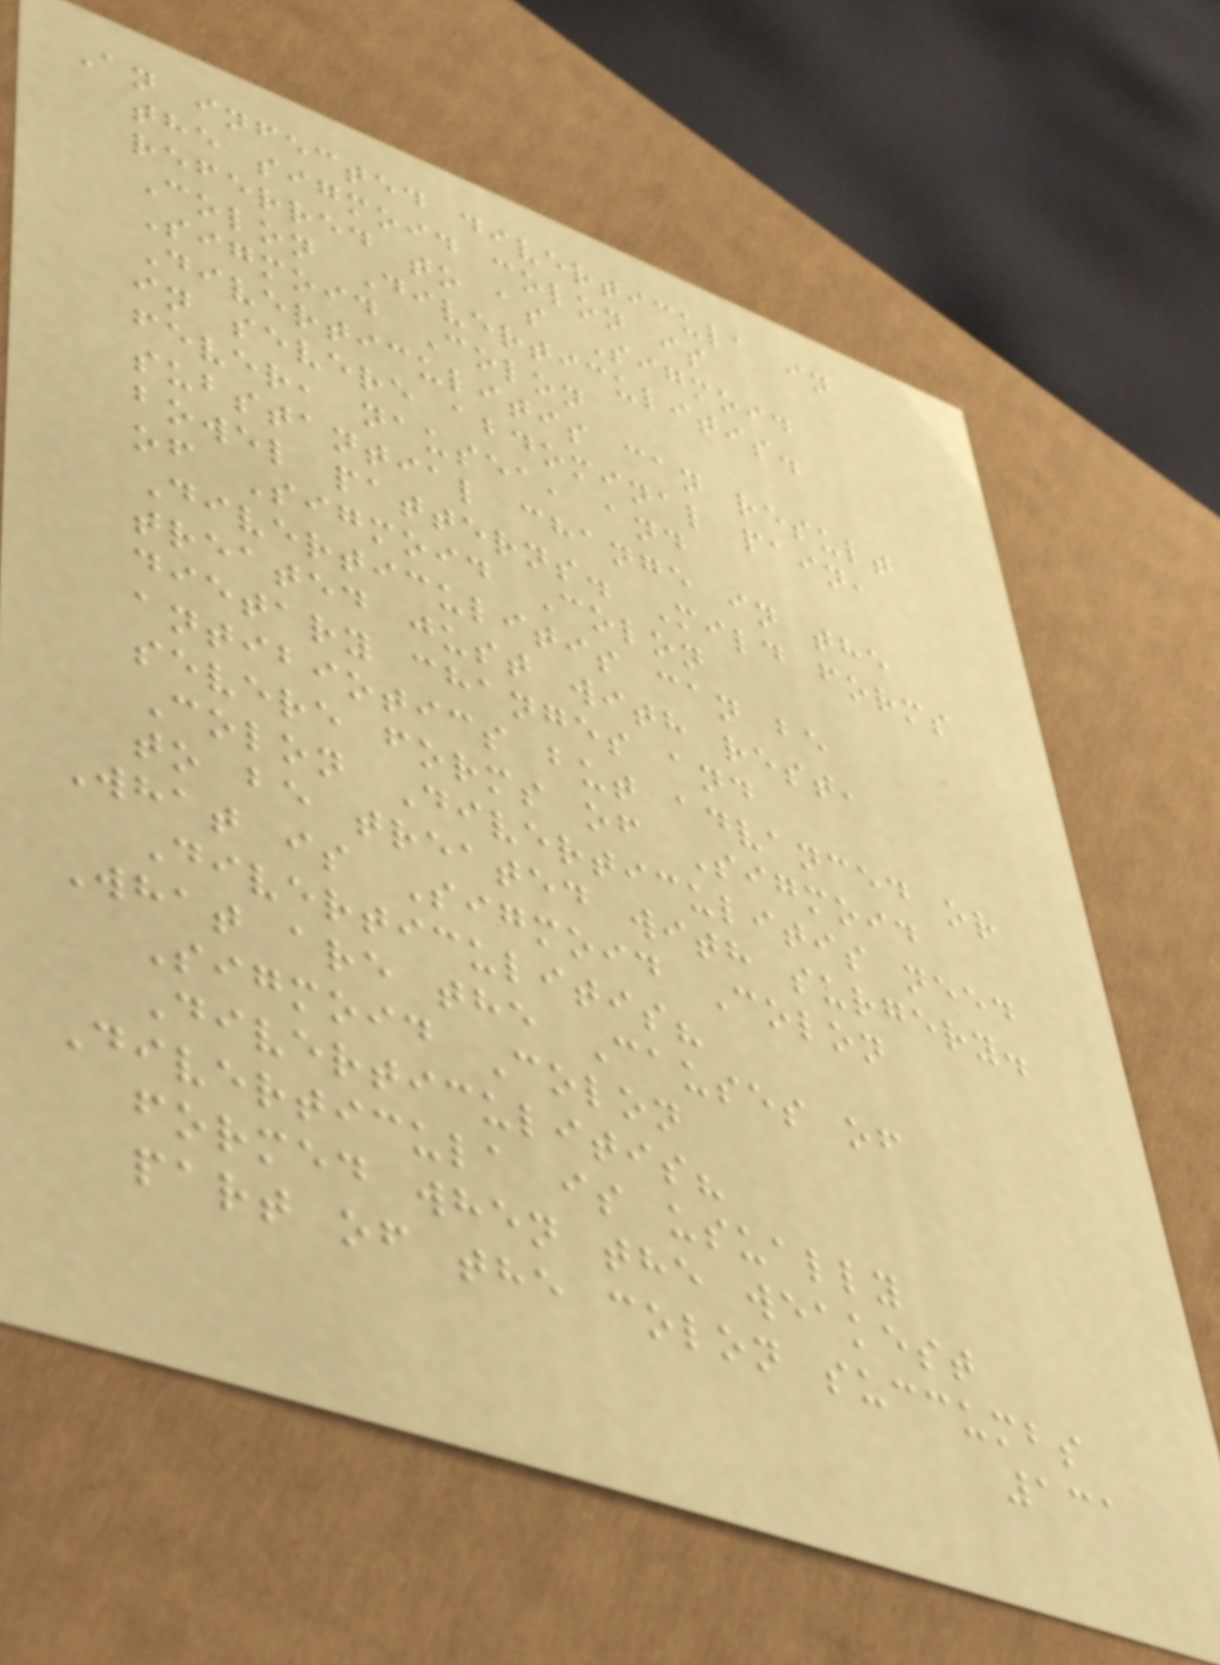An infected diverticula in
the sigmoid colon is
referred to as Sigmoid
Colon Diverticulitis.
Sigmoid Colon
Diverticulitis can result
in severe abdominal pain,
fever, nausea, and
substantial change in the
bowel patterns. Mild forms
of Sigmoid Colon
Diverticulitis can be
treated just with rest,
dietary changes and
antibiotics but advanced or
severe forms of Sigmoid
Colon Diverticulitis need
to be treated with surgery.
What is Sigmoid Colon
Diverticulitis?
What are the Causes of
Sigmoid Colon
Diverticulitis?
Diverticula is usually
formed when the weakest
part of the colon succumbs
131
